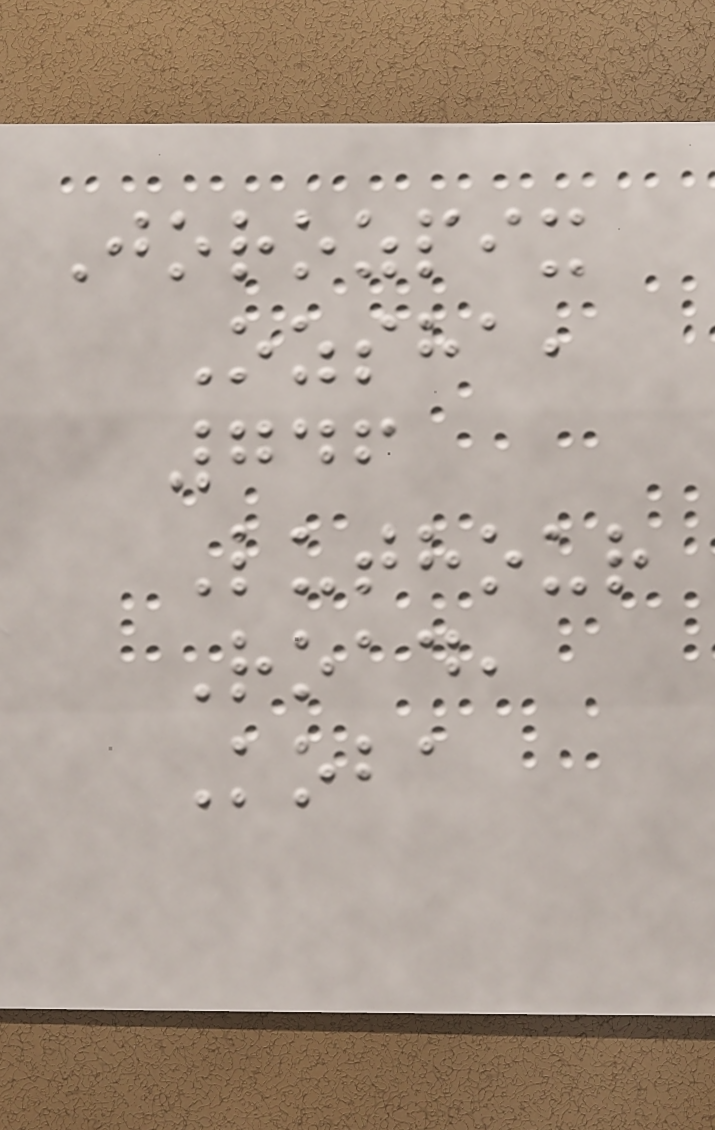Jorozpix
Ozsha,
746
Luthour
Road,
Koba
